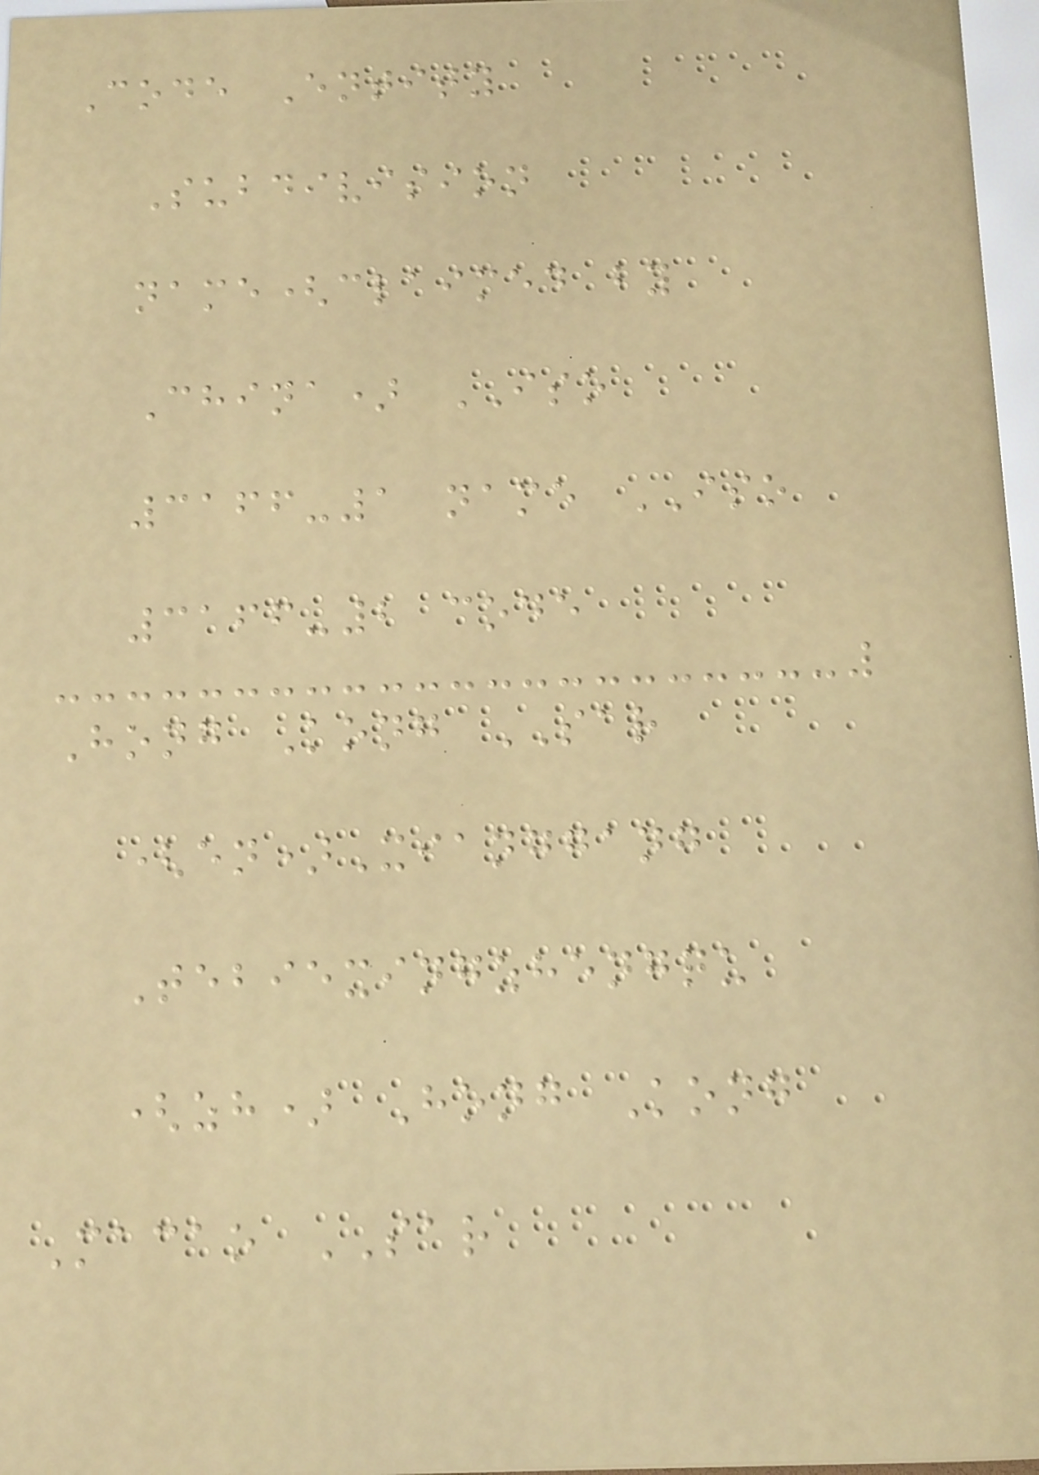Code Entity
Subdivision
name(claimed by
China) ISO
3166-1 name ISO
3166-2 code
Hong Kong SAR
(en)Xianggang
Tebiexingzhengqu
(zh) Hong Kong
Macao SAR
